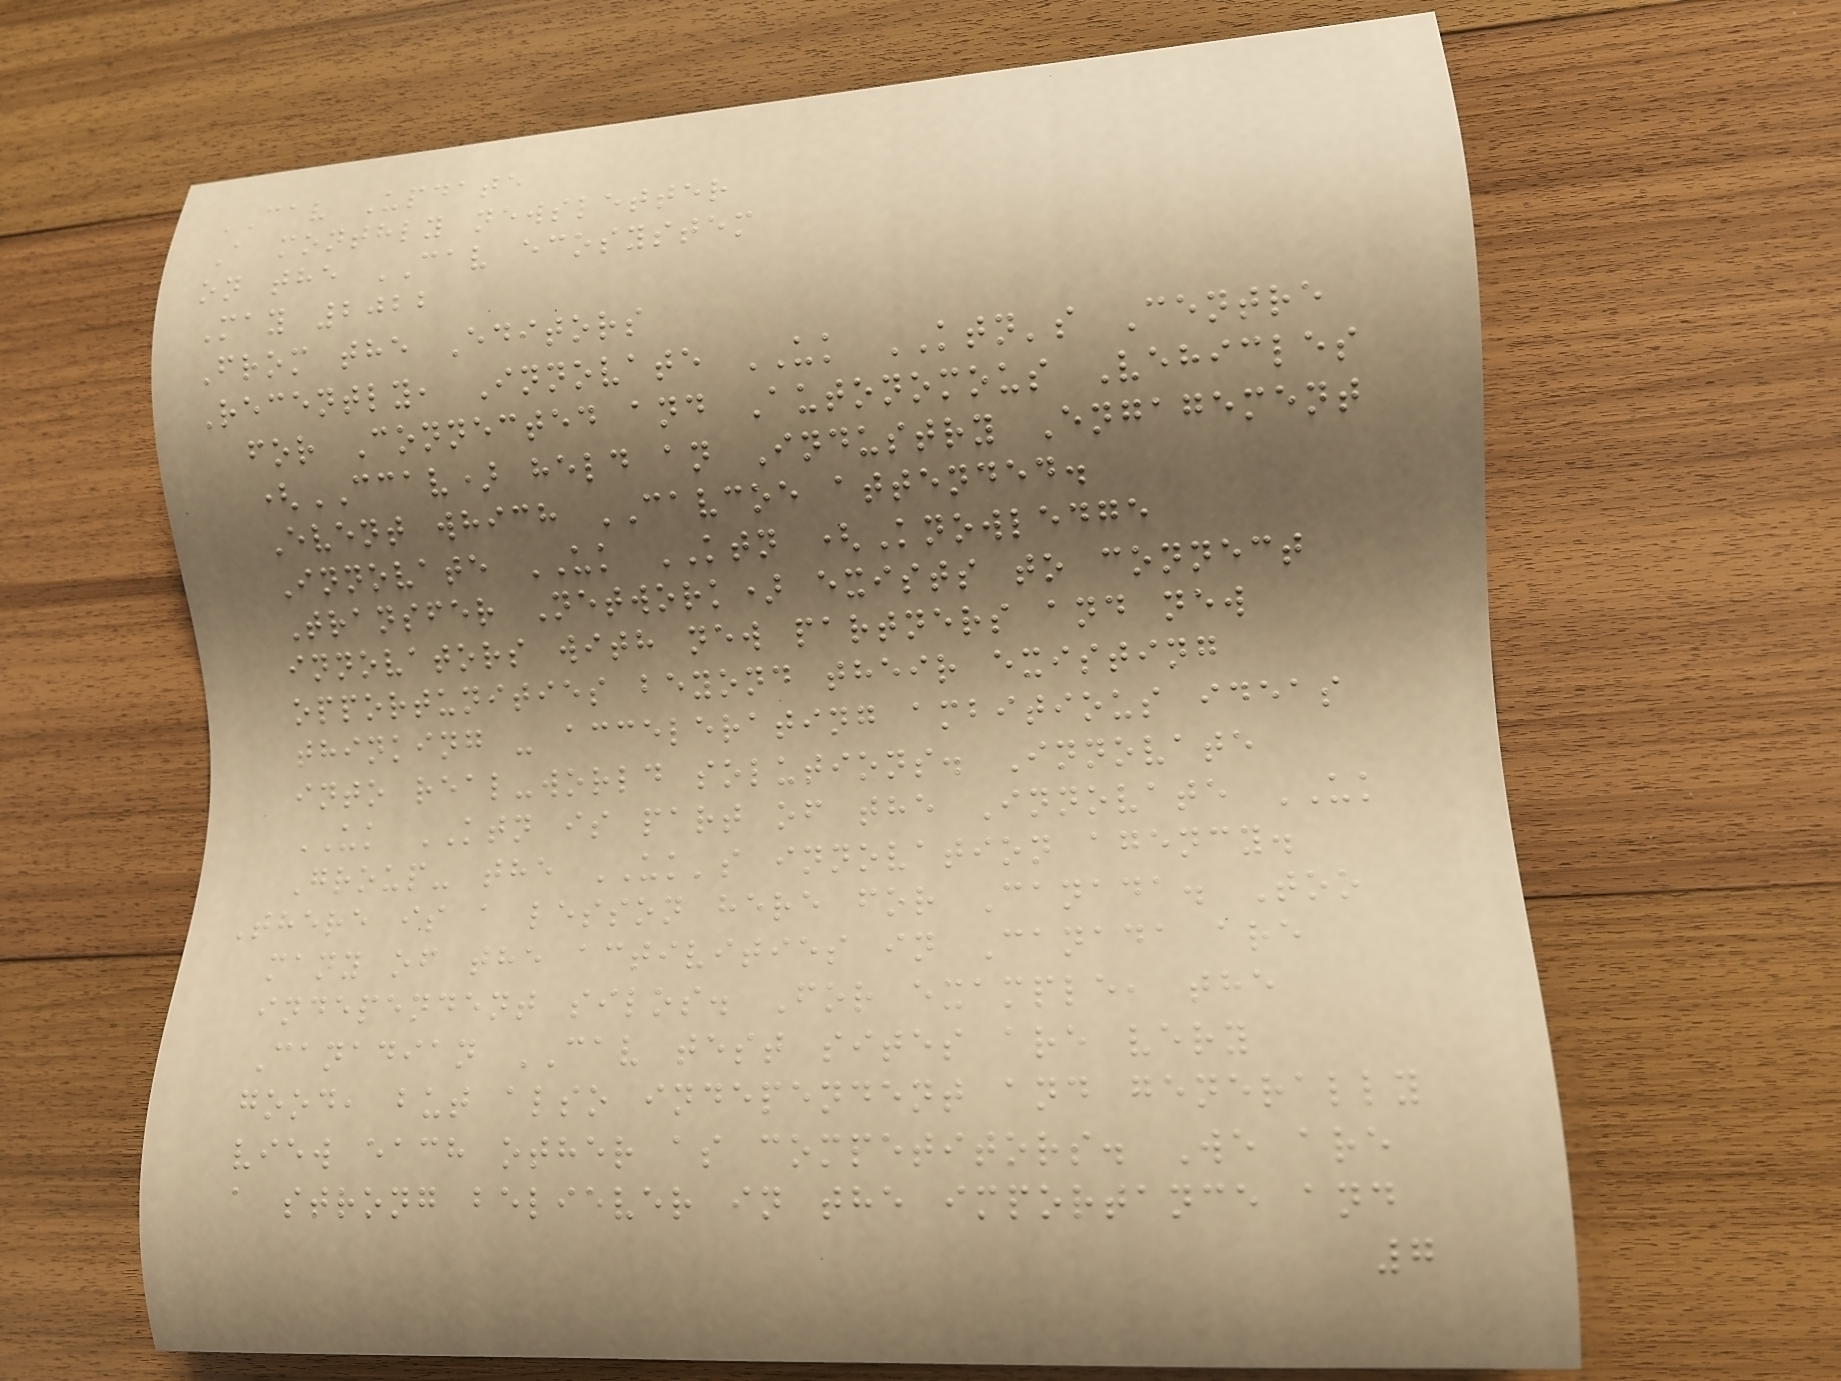CAV Update
A monthly newsletter
on the CAV ecosystem
May 2022
From the Editors
Recently, Innovate UK KTN's Centre
for Connected and Autonomous Vehicles
(CCAV) held an Industry Engagement
Event which CAVCOE attended.
Innovate UK KTN (Knowledge
Transfer Network) exists to connect
innovators with new partners and new
opportunities beyond their existing
thinking - accelerating ambitious ideas
into real-world solutions. Innovate
UK KTN is part of the Innovate UK
Group- the UK's innovation agency.
There is a lesson here for Canada. Too
many of the activities in Canada are
independent silos. For example, the
Canadian CAV test sites are very
good, but also independent and generally
view each other as competitors. We are
a strong believer in the importance and
7
